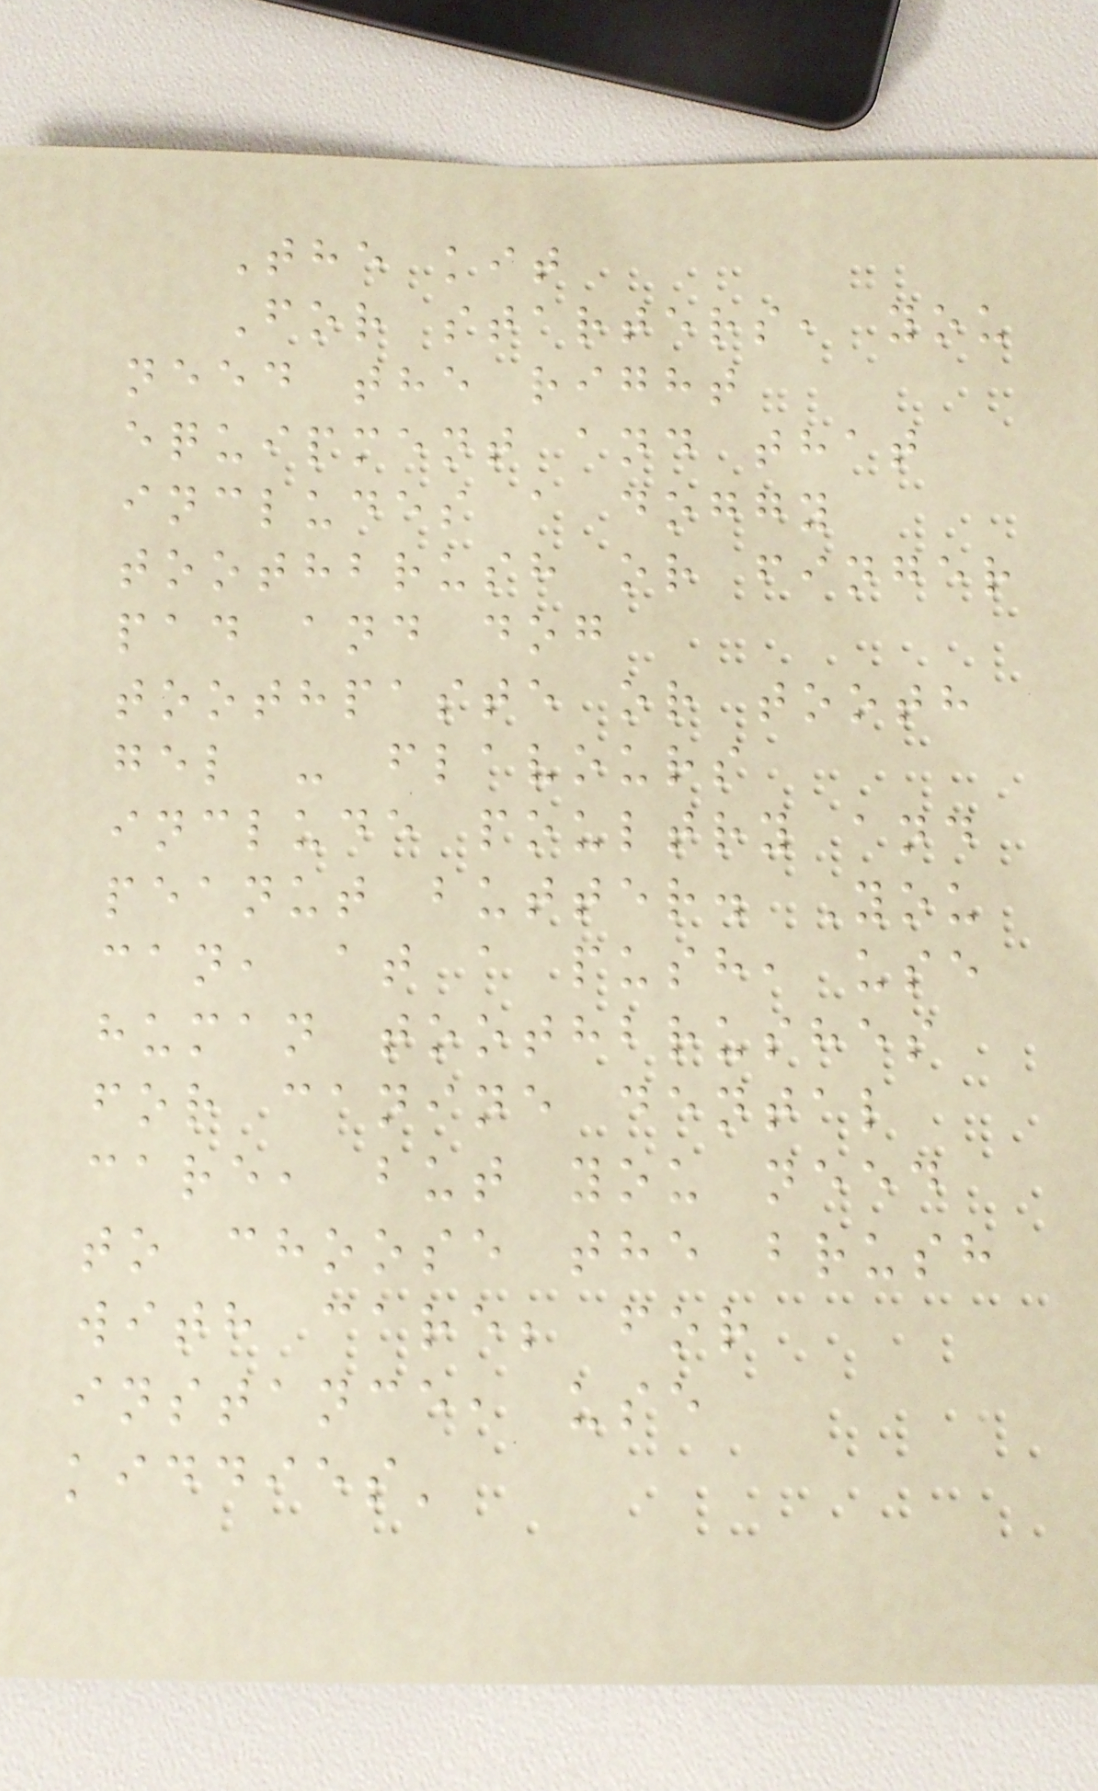The kit
For starters, you
need the right
equipment and that
includes a doggy
toothbrush or finger
pad and dog
toothpaste or tooth
gel - flavours
include poultry and
peanut butter. You
can, at a push, use
human toothbrushes
for canine dental
care, but you need
to choose the brush
with care; for
instance, use
kiddies'
